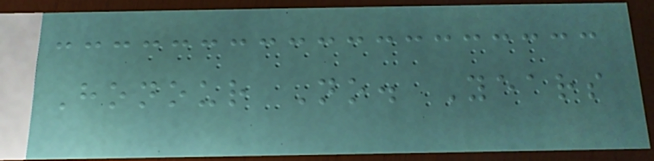Honour No. Years
